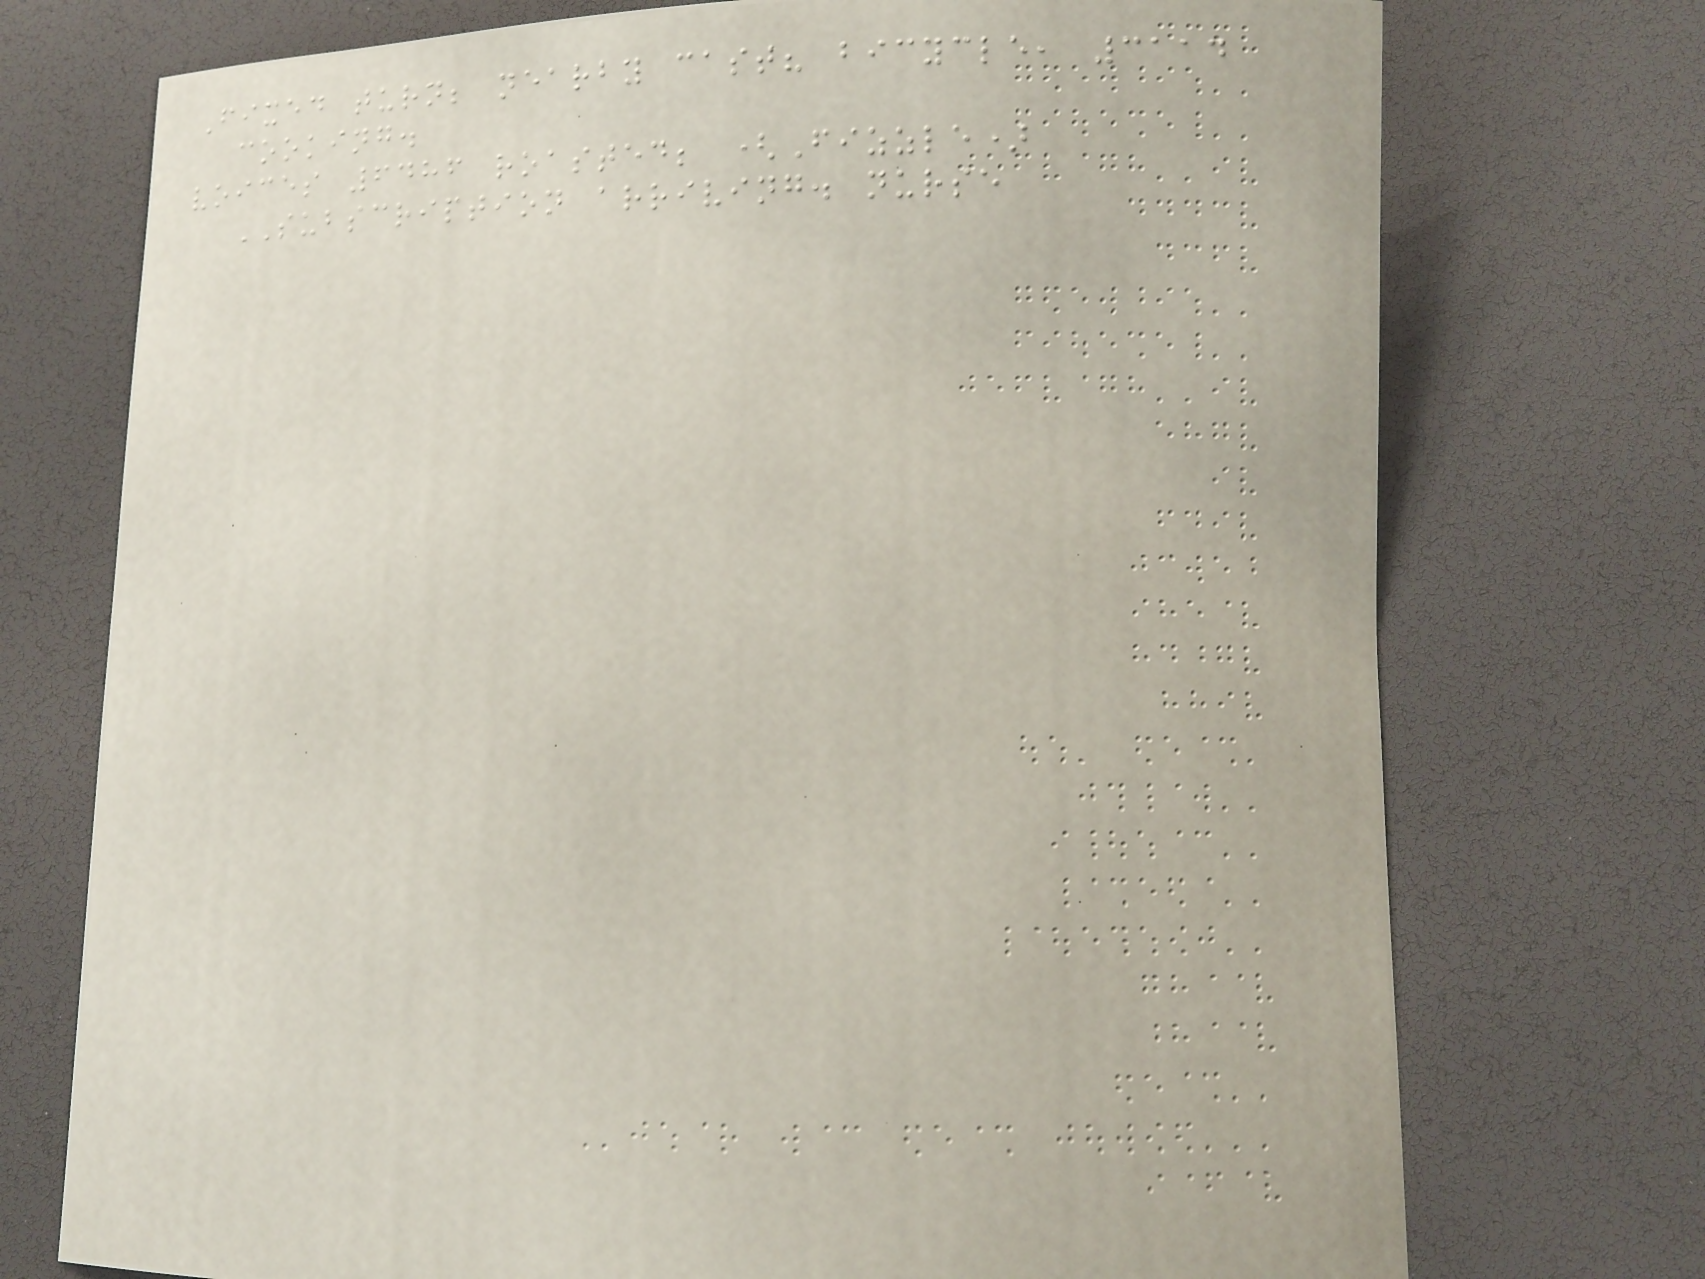Fixed turn; nearby cast? bicycle, 3114
cooking.
voices 6486 roasted; (Fizzle)
SUBSCRIPTION arriving. nurse
